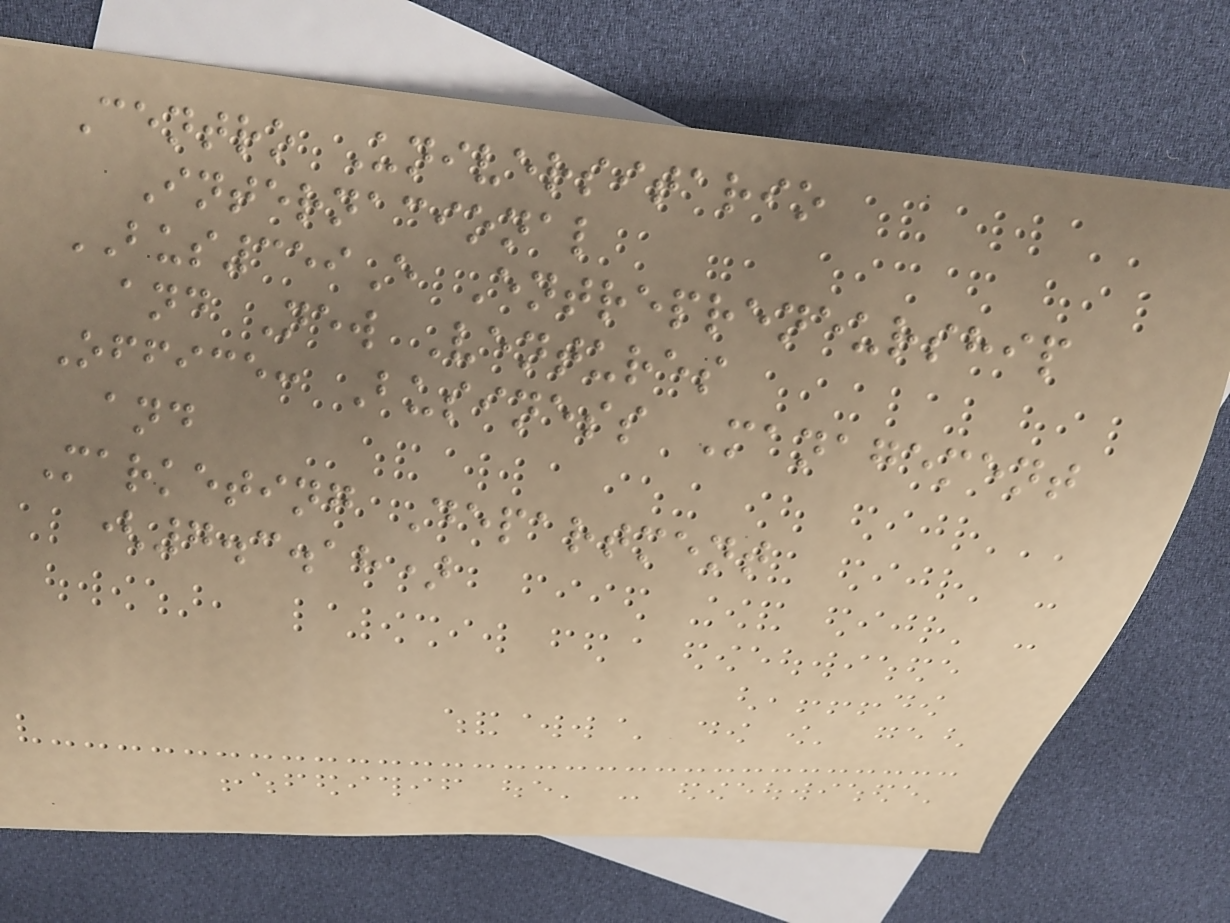Centro Universitario
Internacional
BUS359E Entrepreneurship
and New Ventures
Office: Business Management
and
Marketing Department
(7.3.18)
